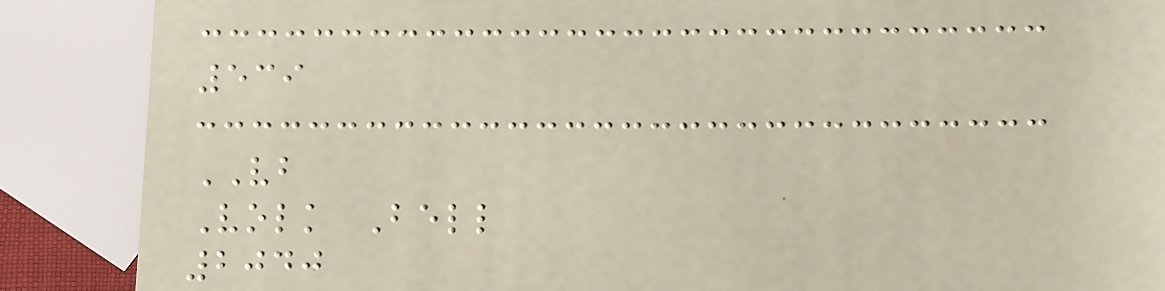539
VB
Volk Bell
2040
